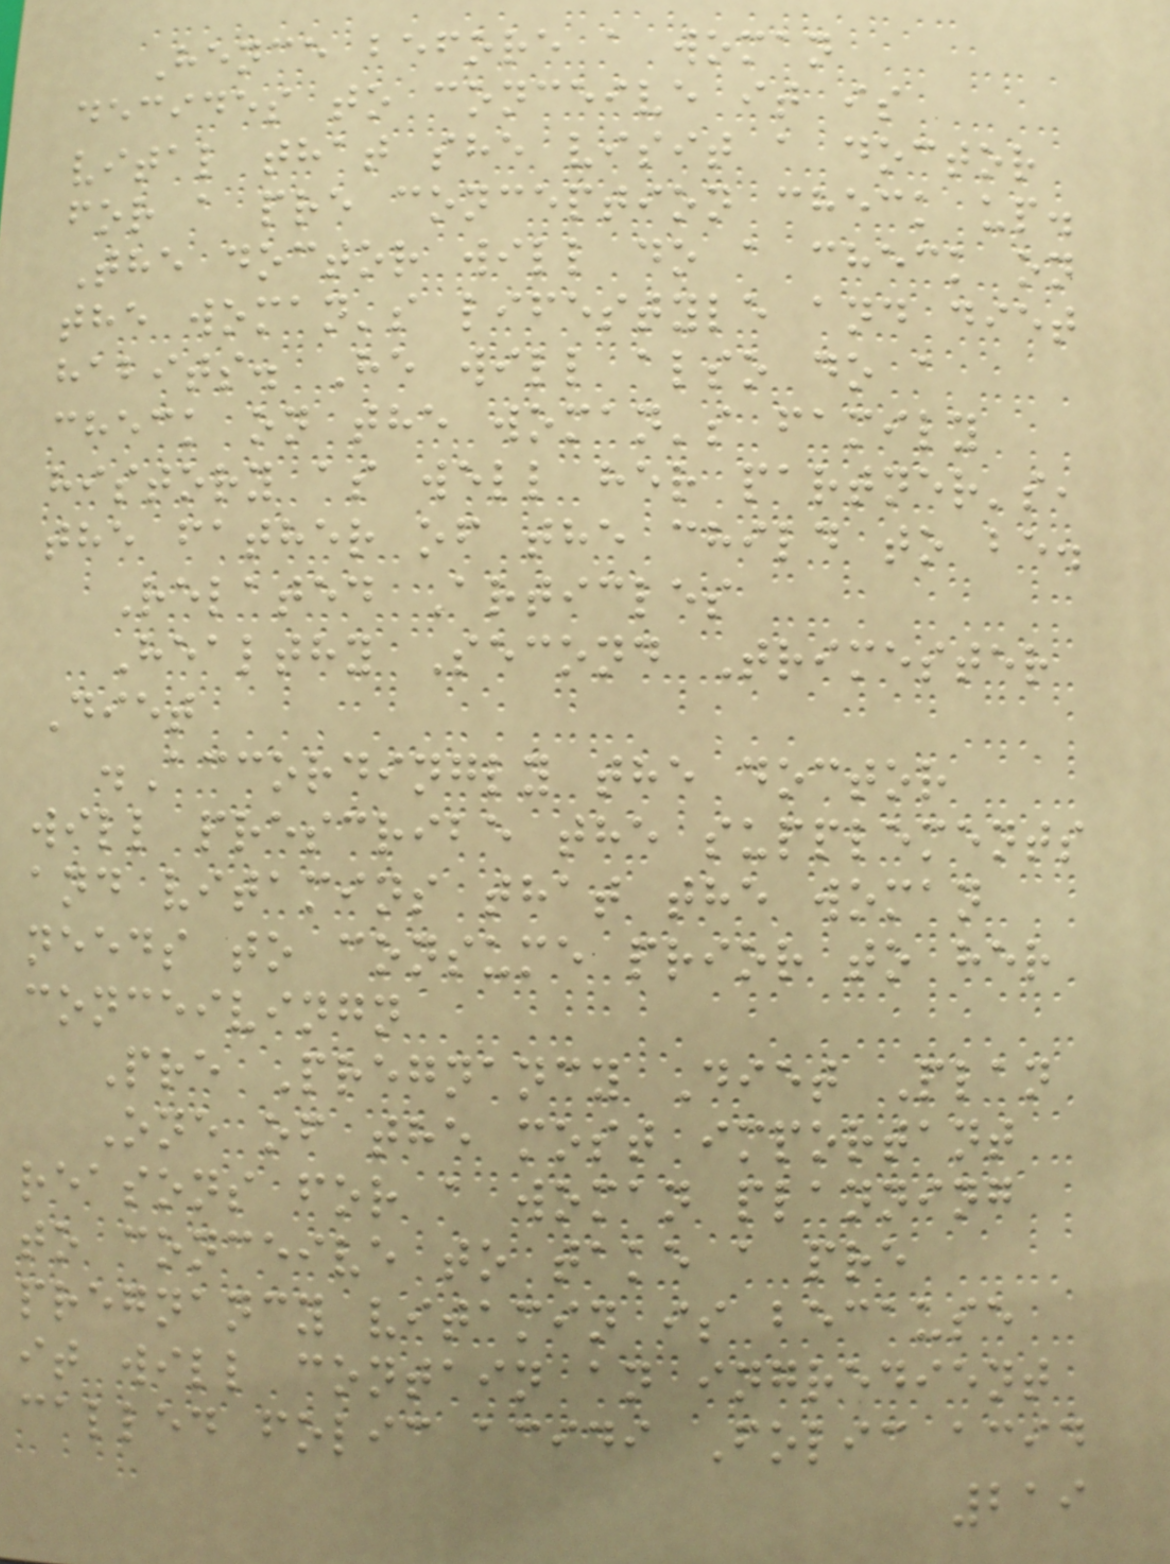Hence before a woman
decides to conceive it is
vital that she visit a doctor
for a pre conception check up.
The doctor will do a check on
the woman's lifestyle and diet
habits. He will also do a
check on the woman's family
history as well her partner's,
the father of the child to be.
Related Articles
Healthy Second Trimester
Diet
.Accordingly the doctor
will prescribe the supplements
and vitamins that the woman
needs to consume prior to her
conceivingn
Pre Pregnancy Diet Plan
One of the most important
reasons for a woman planning
to conceive to take a pre
pregnancy vitamin is because
it will contain an ingredient
called folic acidi Folic acid
219
